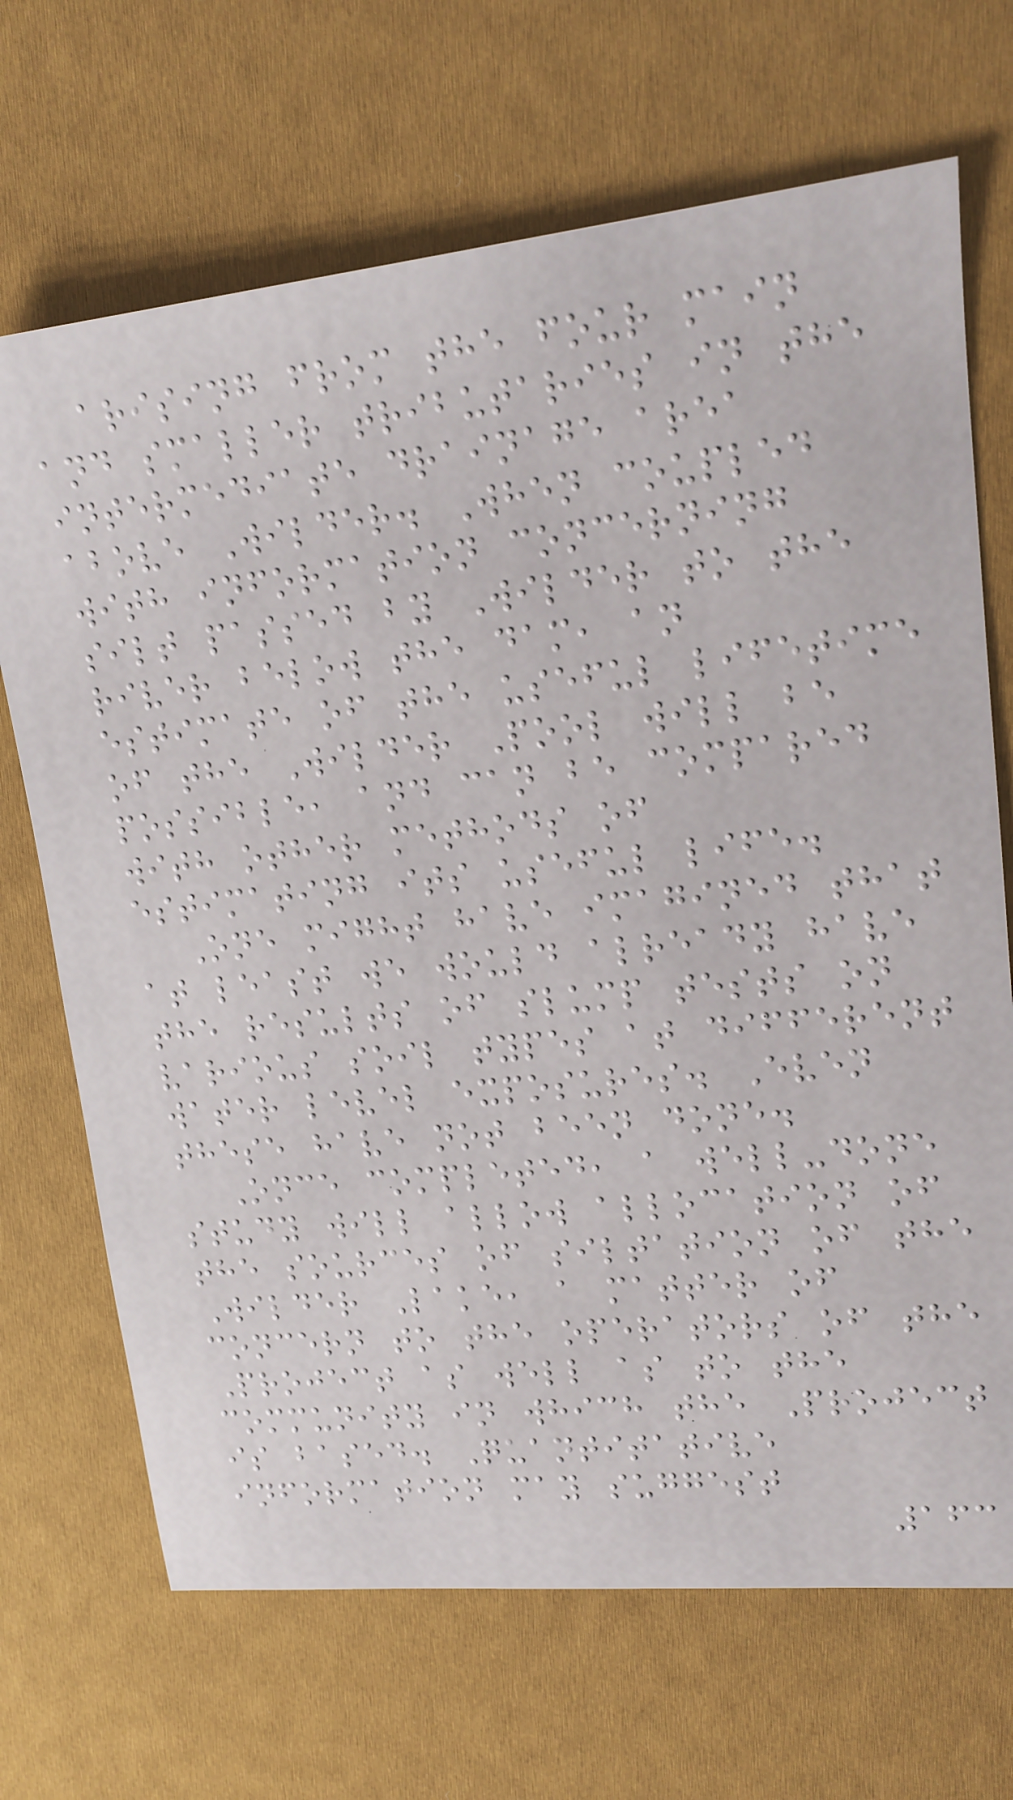arising from the four main
and smaller tributaries in the
intermediate drainage area
above Wilder. When coupled
with information concerning
silt passed by Wilder to the
river below the dam, an
estimate of the useful lifetime
of the Wilder Pool will be
possible, and can be compared
with other methods of
estimating its useful life.
One might have imagined that
at least we would already have
the results of slump tests on
various soil types at different
water level exposures. Even
these have not been done.
Once completed, a well-done
study will allow allocation of
the sources of siltation of the
Wilder Lake, a matter of
concern to the operators of the
Project as well as to the
community in which the Project
is based. Quantitative
information may suggest
163
